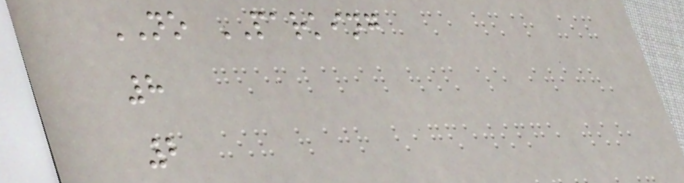NO PARKING
8
2
